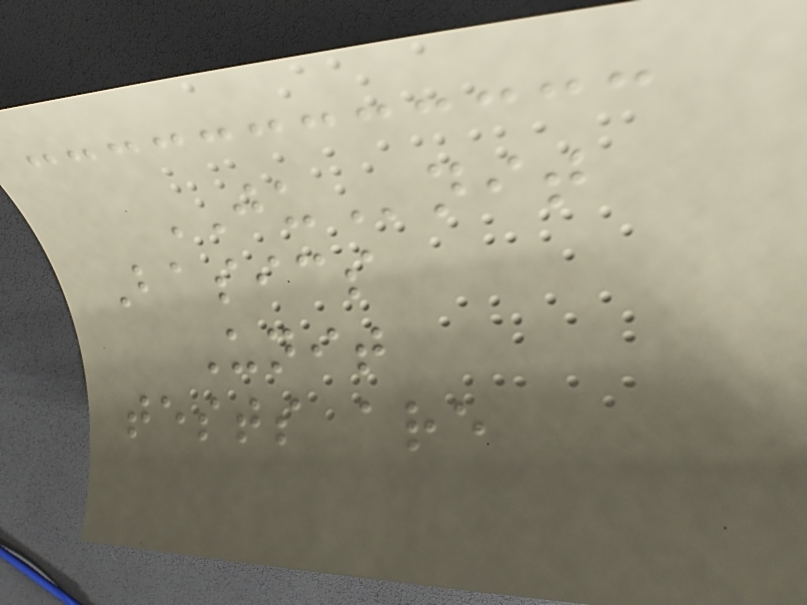JUnit
Basics
Unit
tests are
